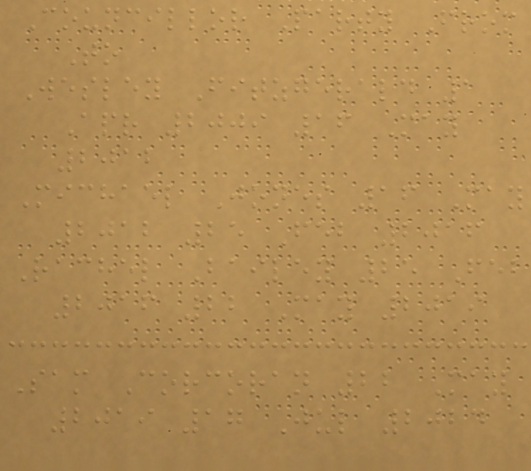Councillor Party From
To
Wesley Fitzgerald 1
Apr 2009 16 May
2012
Michael Jones 16 May
2012 25 Feb 2016
Rachel Bailey 25 Feb
2016 22 May 2019
Sam Corcoran 22 May
2019 17 Jul 2024
